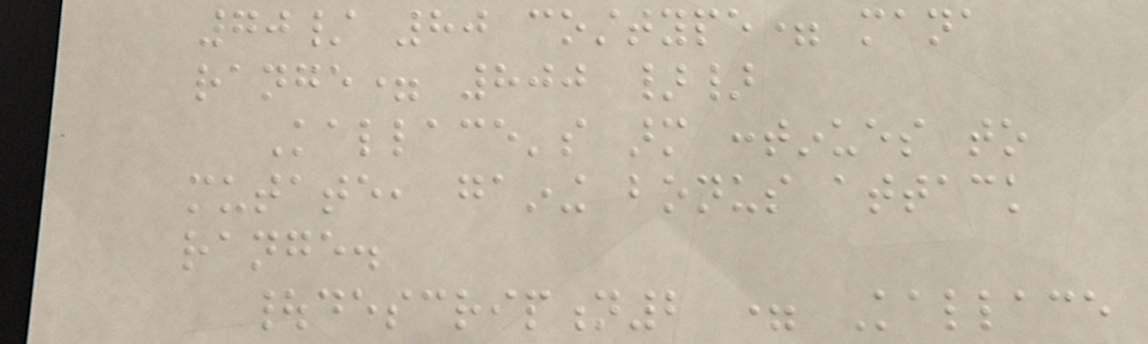70/ 80 costtype= mana
range= 800 }}
Kallace's arm continues to
mutate, gaining bonus attack
range.
|description2 = Kallace
